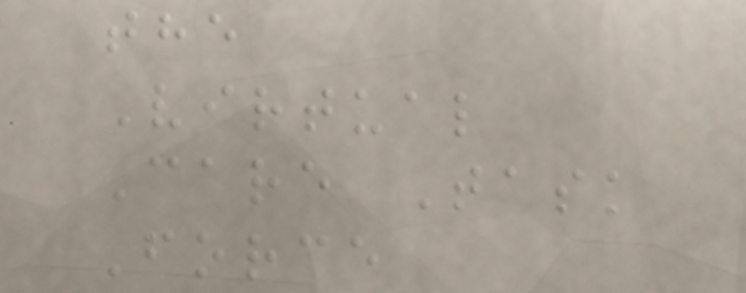the
Virtual
Care Task
Force
